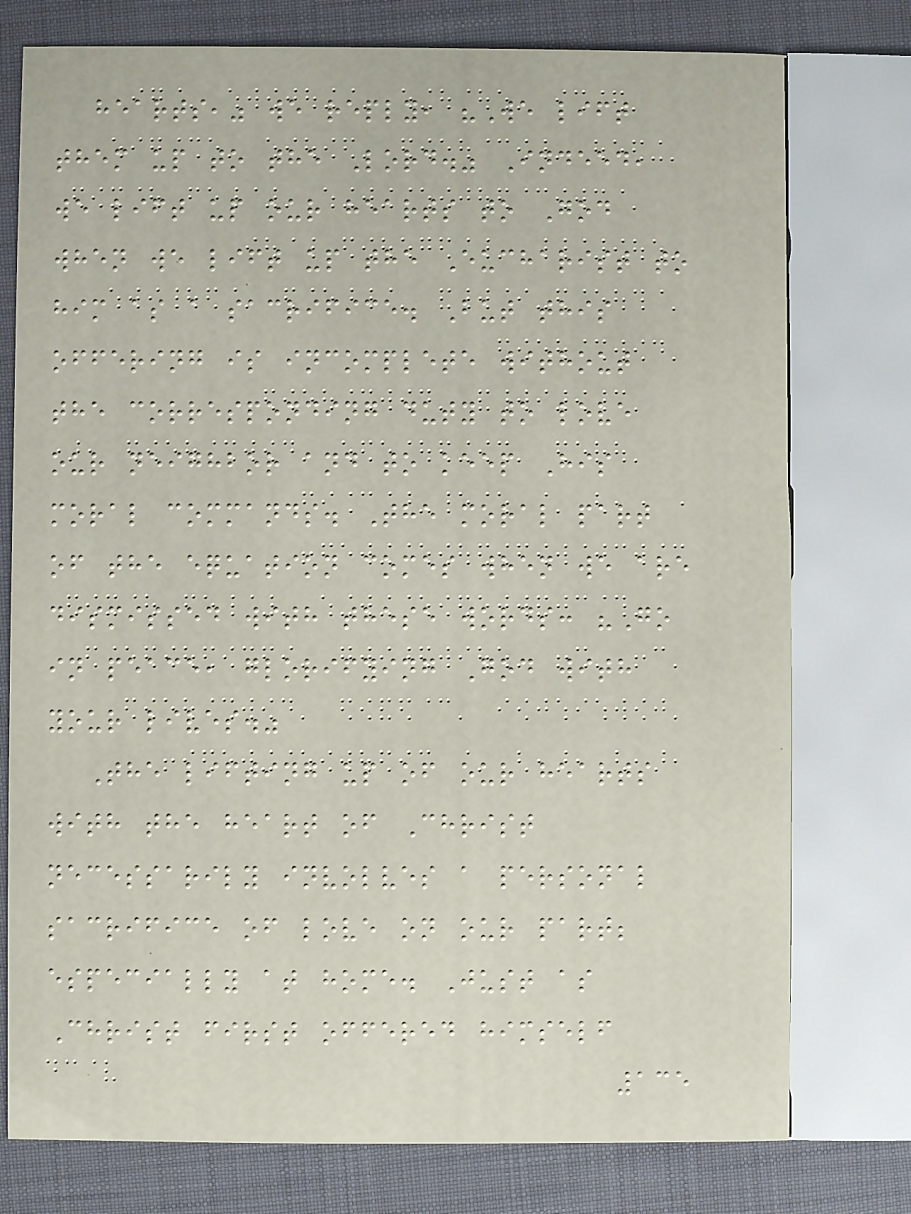hearts," we reply, "We lift
them up to the Lord." Indeed,
we lift up our hearts to God
when we lift up the Eucharist to
him as a sacrifice. But this
offering is incomplete without
the corresponding duty to love
our neighbor and to keep His
moral commands. The moral part
of the equation comes when we are
dismissed with these words: "Go
in peace, glorifying God with
your lives."
The lifting up of our hearts
with the heart of Christ
necessarily involves a personal
sacrifice of love on our part;
especially at home. Just as
Christ first offered himself
135
